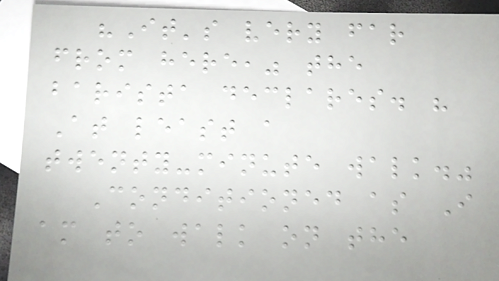"It's very far
from here," the
barista declares. "
At least a
twenty-minute walk."
Conditioned as I
am to walk on the
